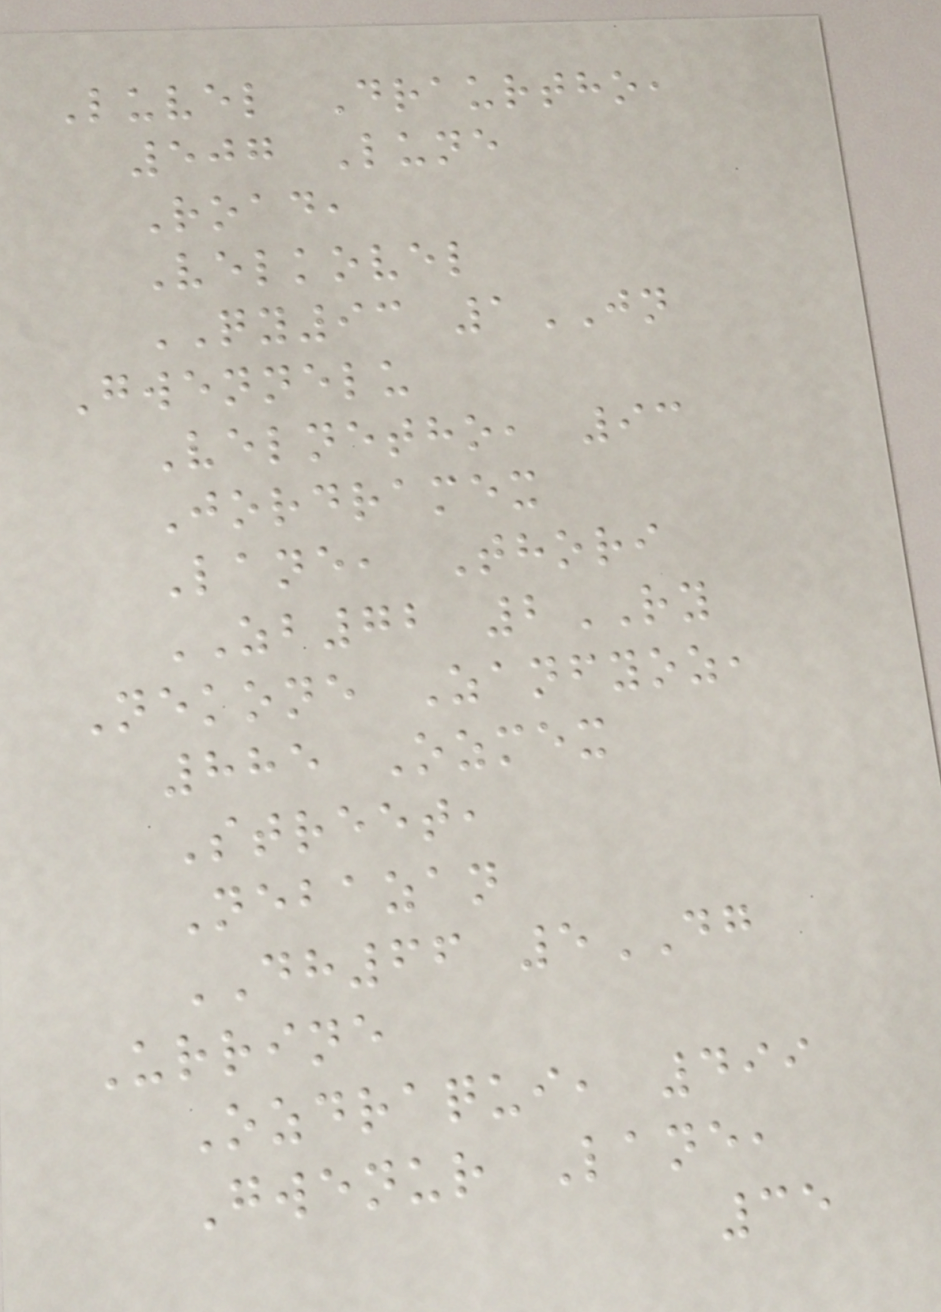Luvel Draurtho,
507 Lune
Road,
Velkovel
QY93 1JN
Gwennelu
Velnetho, 93
Jordramex
Lane, Thori
ZB72 2RY
Nekone Zanfyoz,
885 Ozmex
Street,
Nebazan
DH66 5DG
Urrine
Ozdraqui, 499
Gwenur Lane,
35
